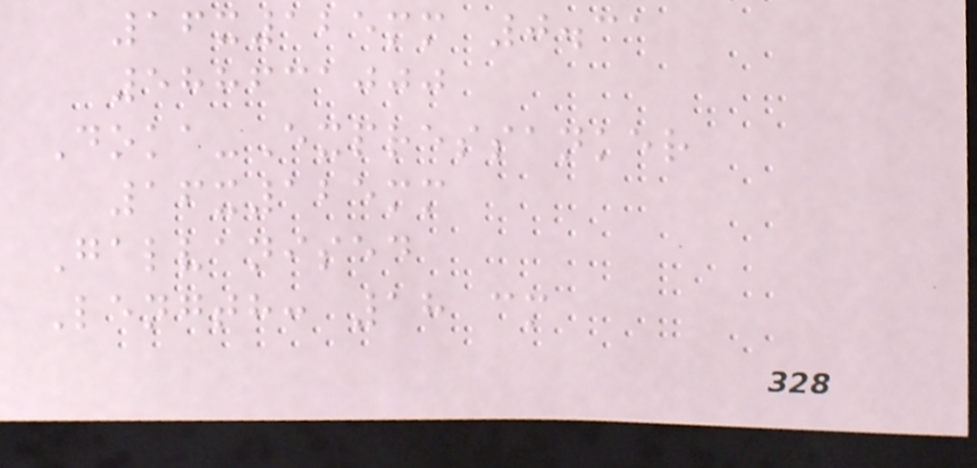16x125mm 0.31
588631000
Doka-Expressanker
16x125mm
Galvanised
Length: 18 cm
